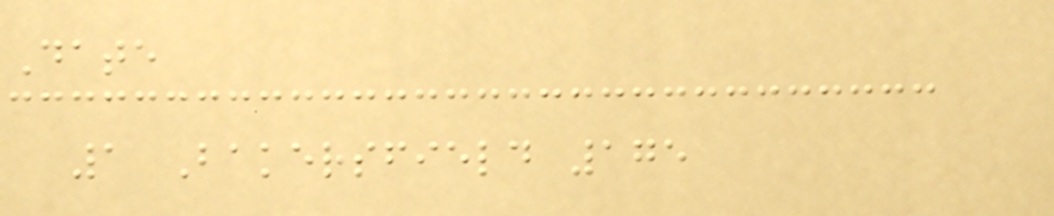Date
1 Bakersfield 175
